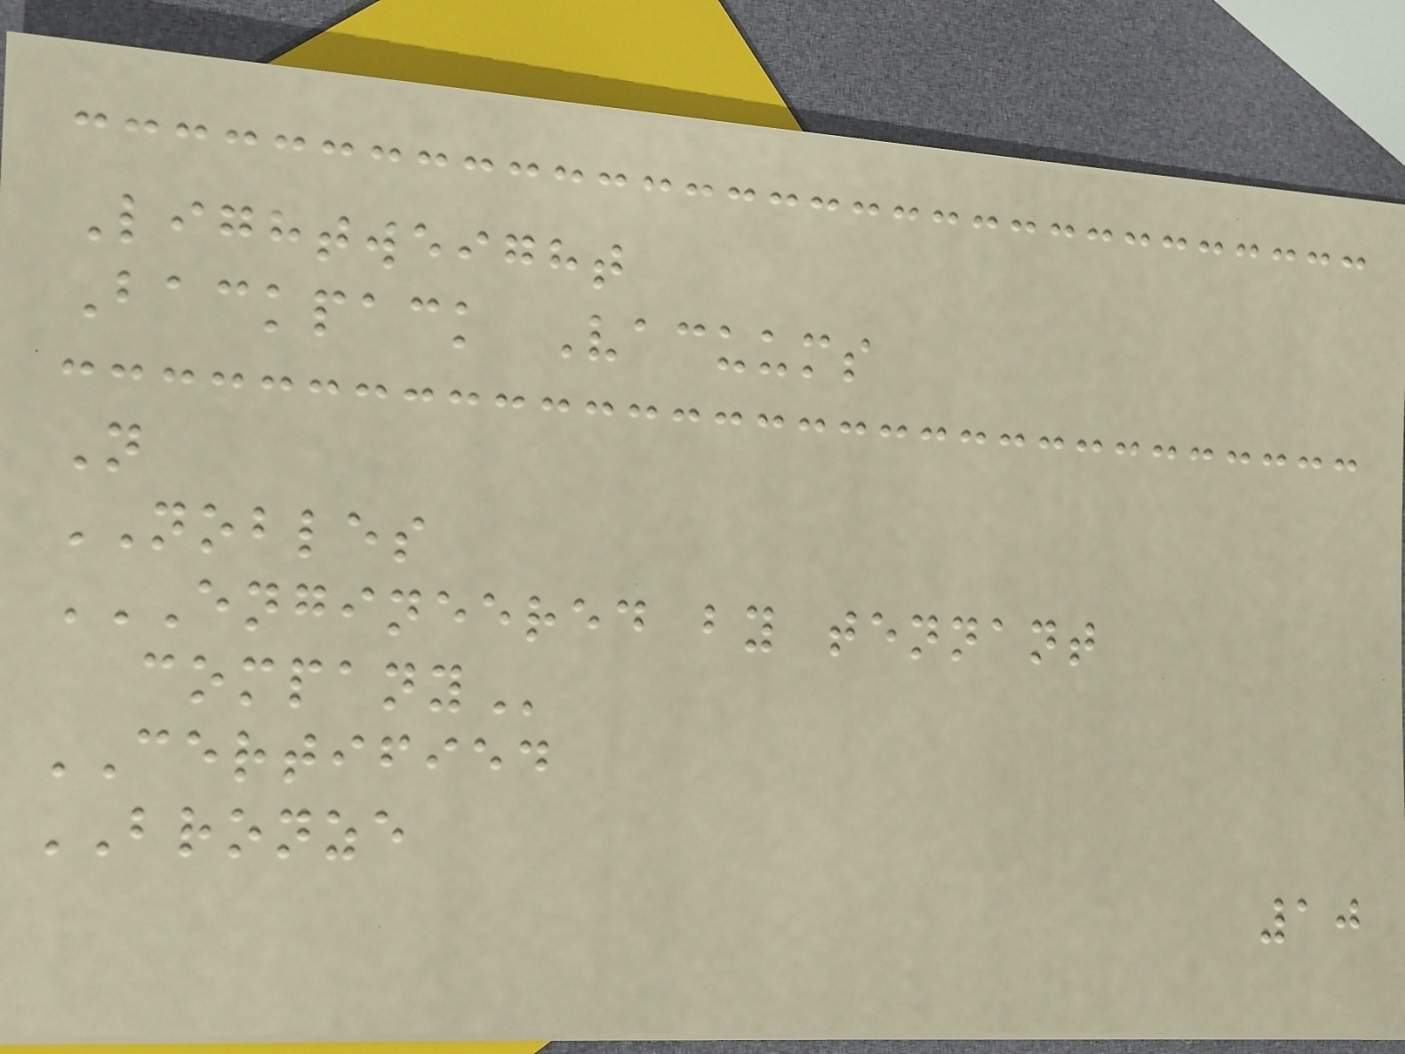Lightweight
Backpack Vacuums
N
NOBLES
ENGINEERED BY TENNANT
COMPANY
CERTIFIED
BRONZE
10
